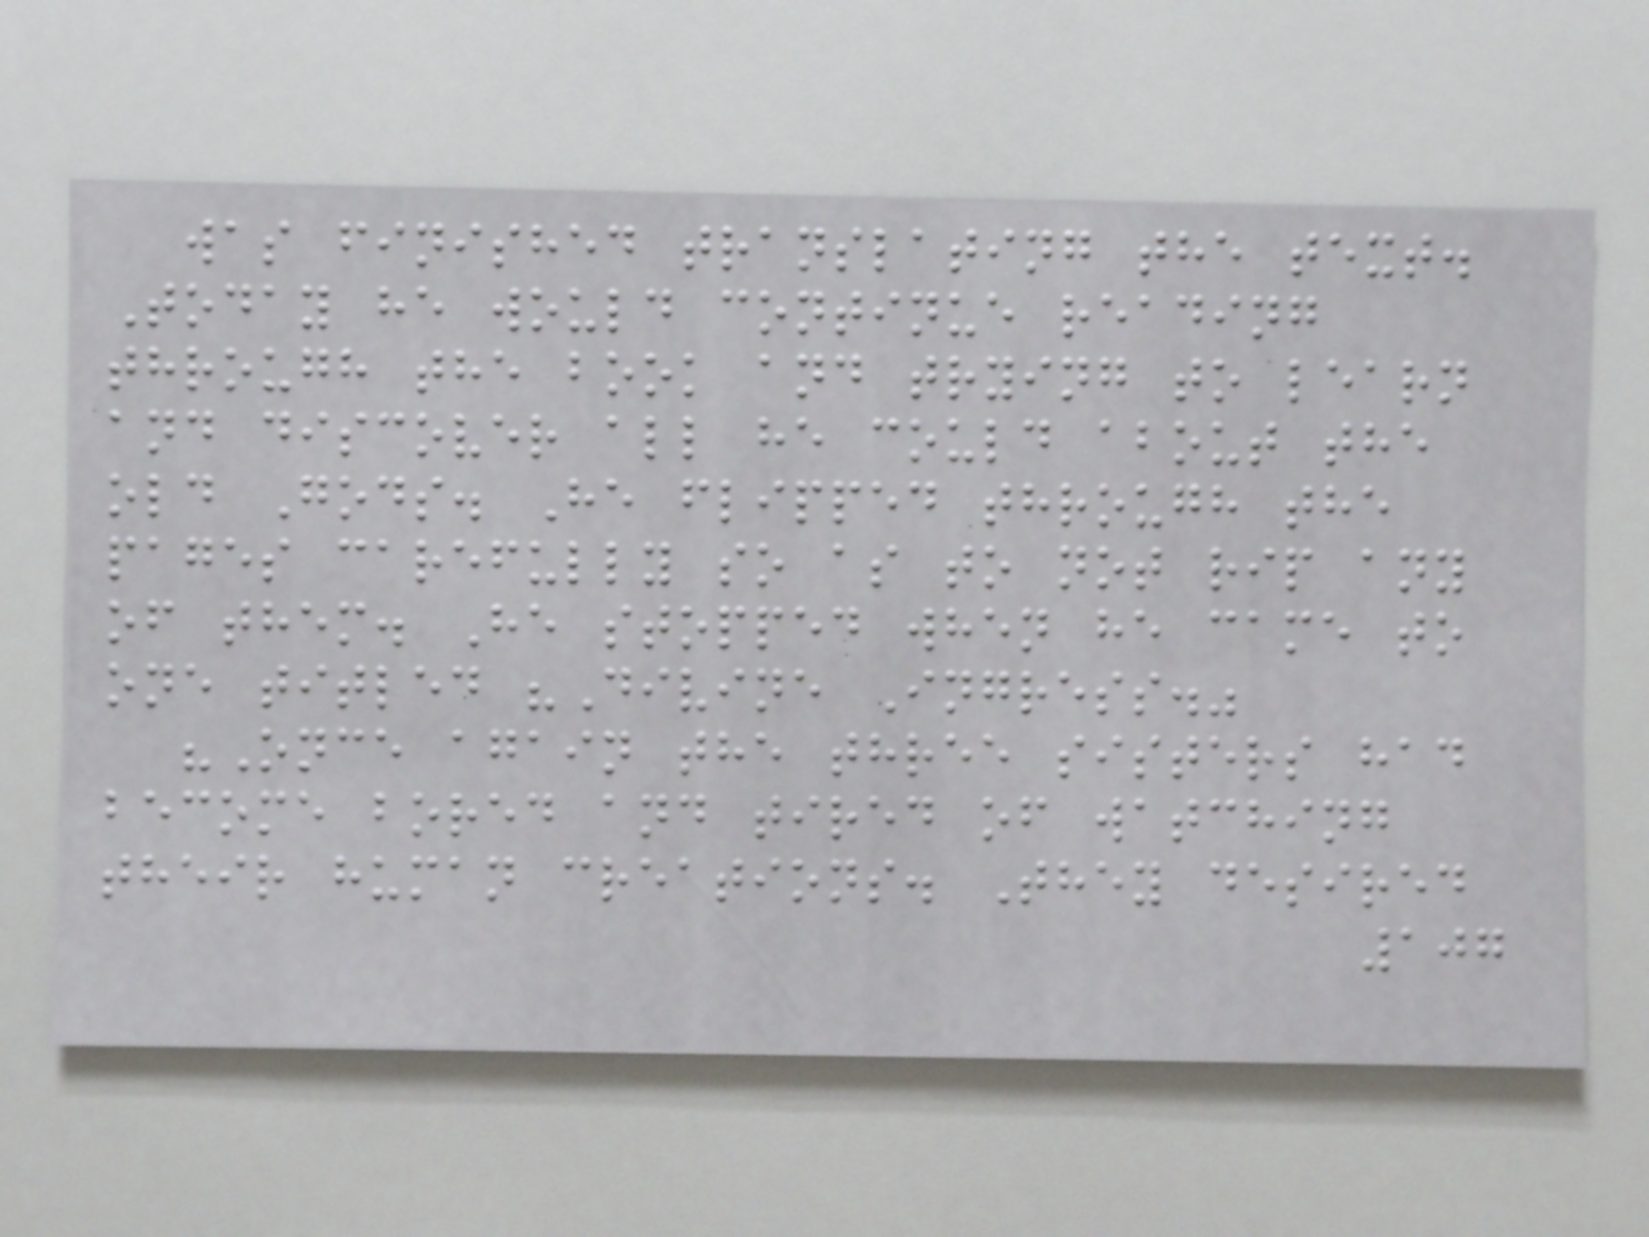was finished translating the text.
Today he would continue reading
through the book and trying to learn
and discover all he could about the
old Gods. He flipped through the
pages carefully so as to not rip any
of them. He stopped when he came to
one titled "Divine Ingress."
"Once again the three sisters had
become bored and tired of watching
their human creations. They desired
107
